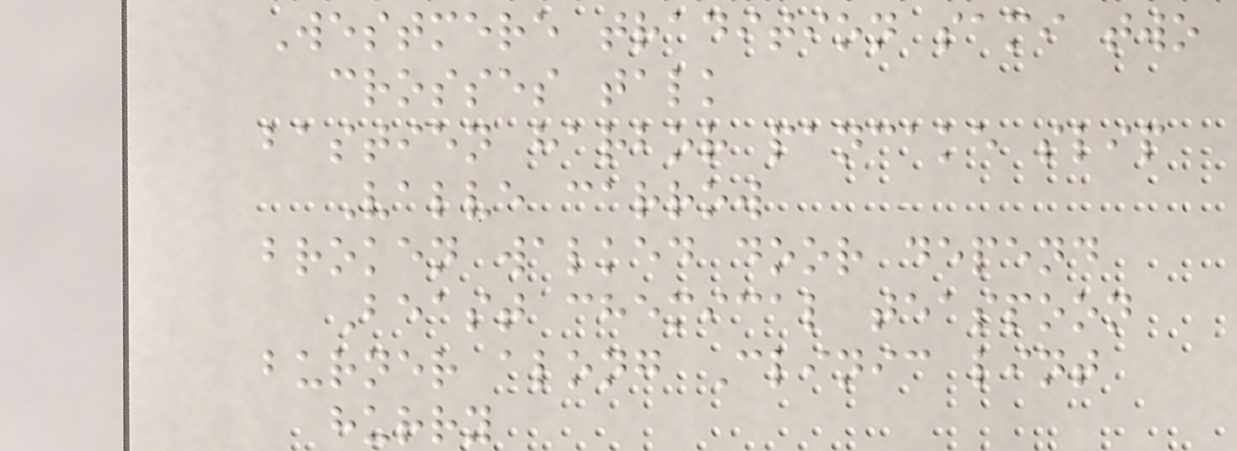Westmere tradition sami two
crosses talk
bastien harbor pancake slip
Valve carrow
broken walked door depend
Beast chemical teaspoon
burner along Clinic lint
hurry
